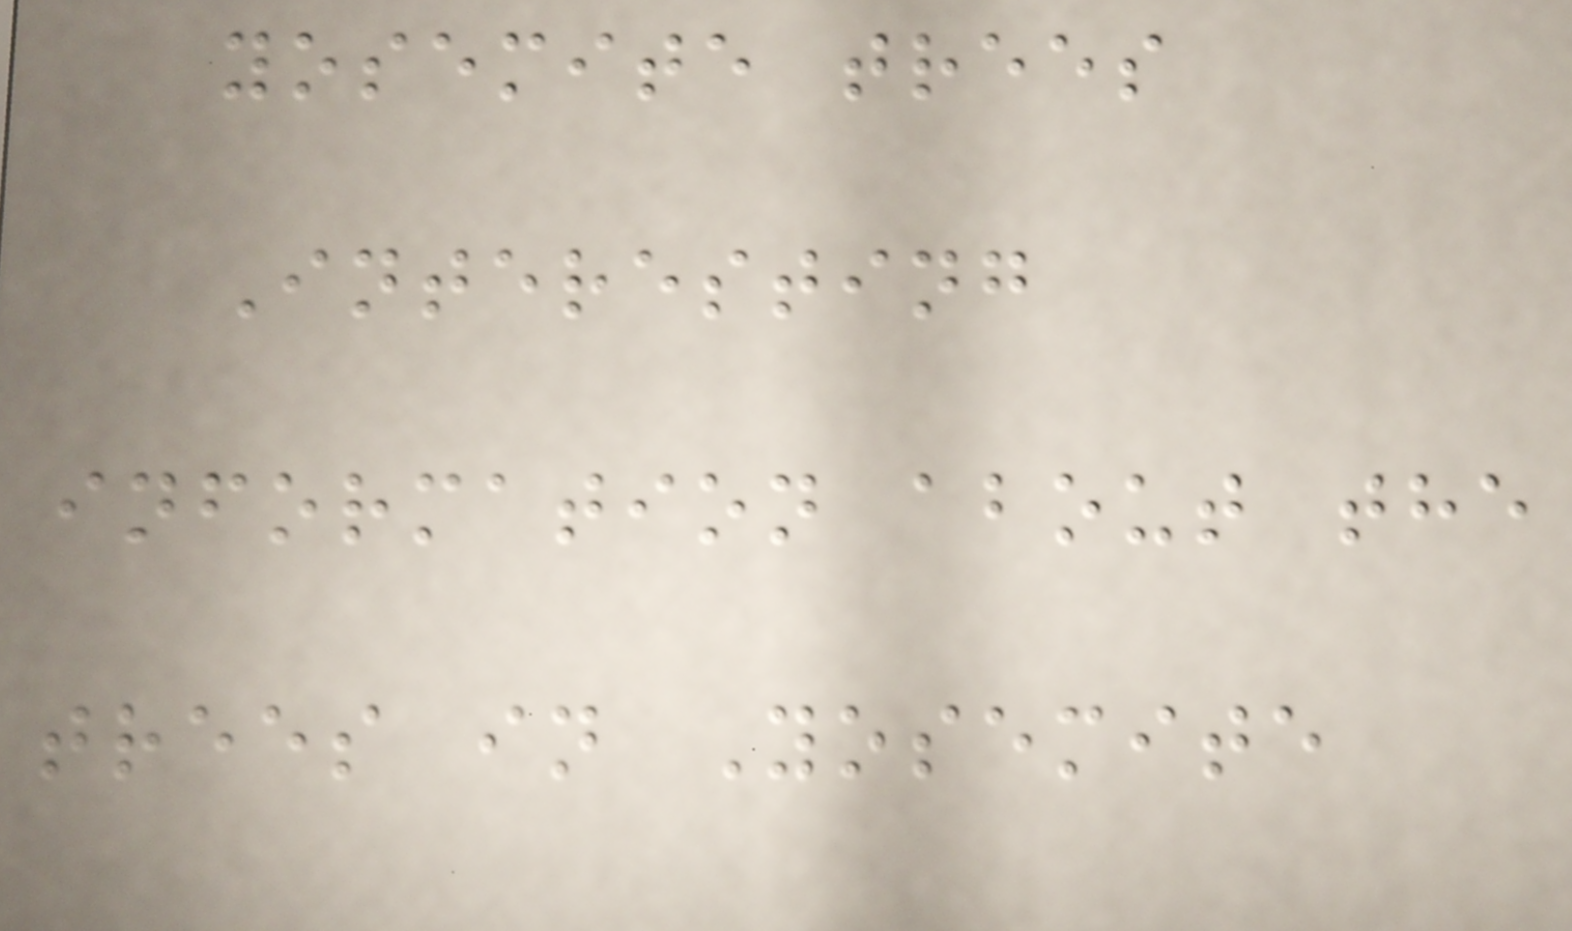yosemite trees
Interesting
information about the
trees in Yosemite
